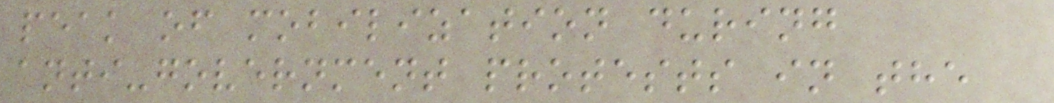peak of mobilization during
anti-government protests in the
